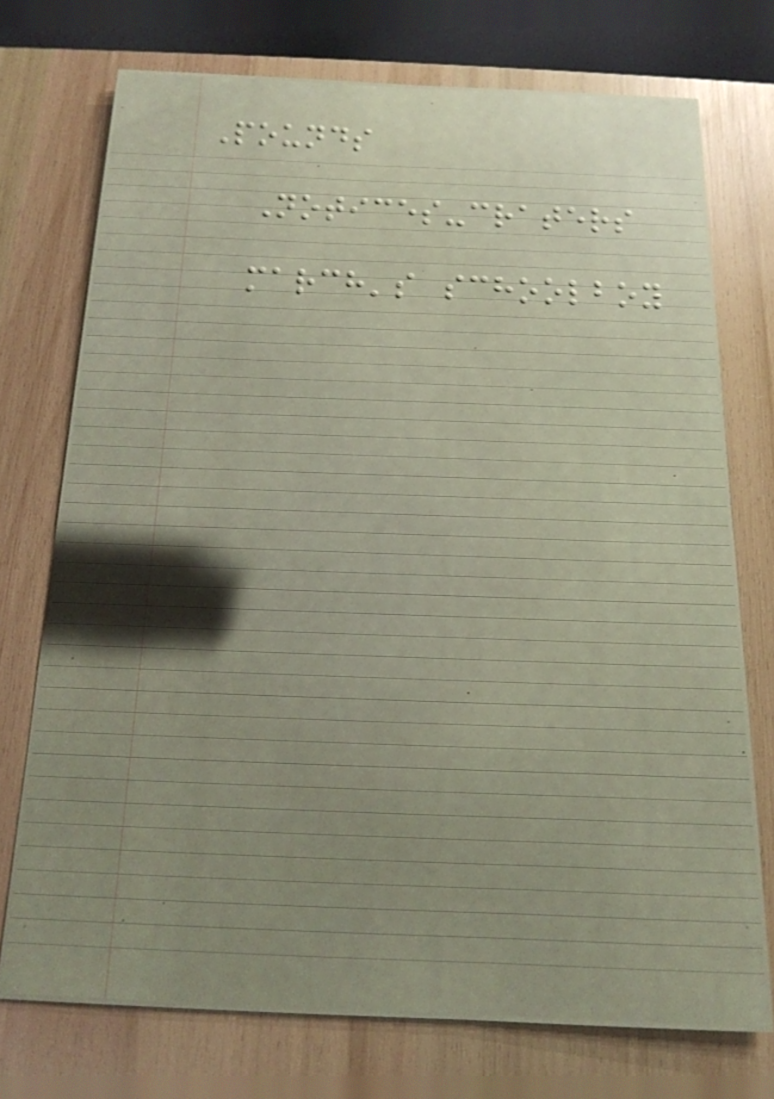Pounds
Notices-craters
march's schoolboy
